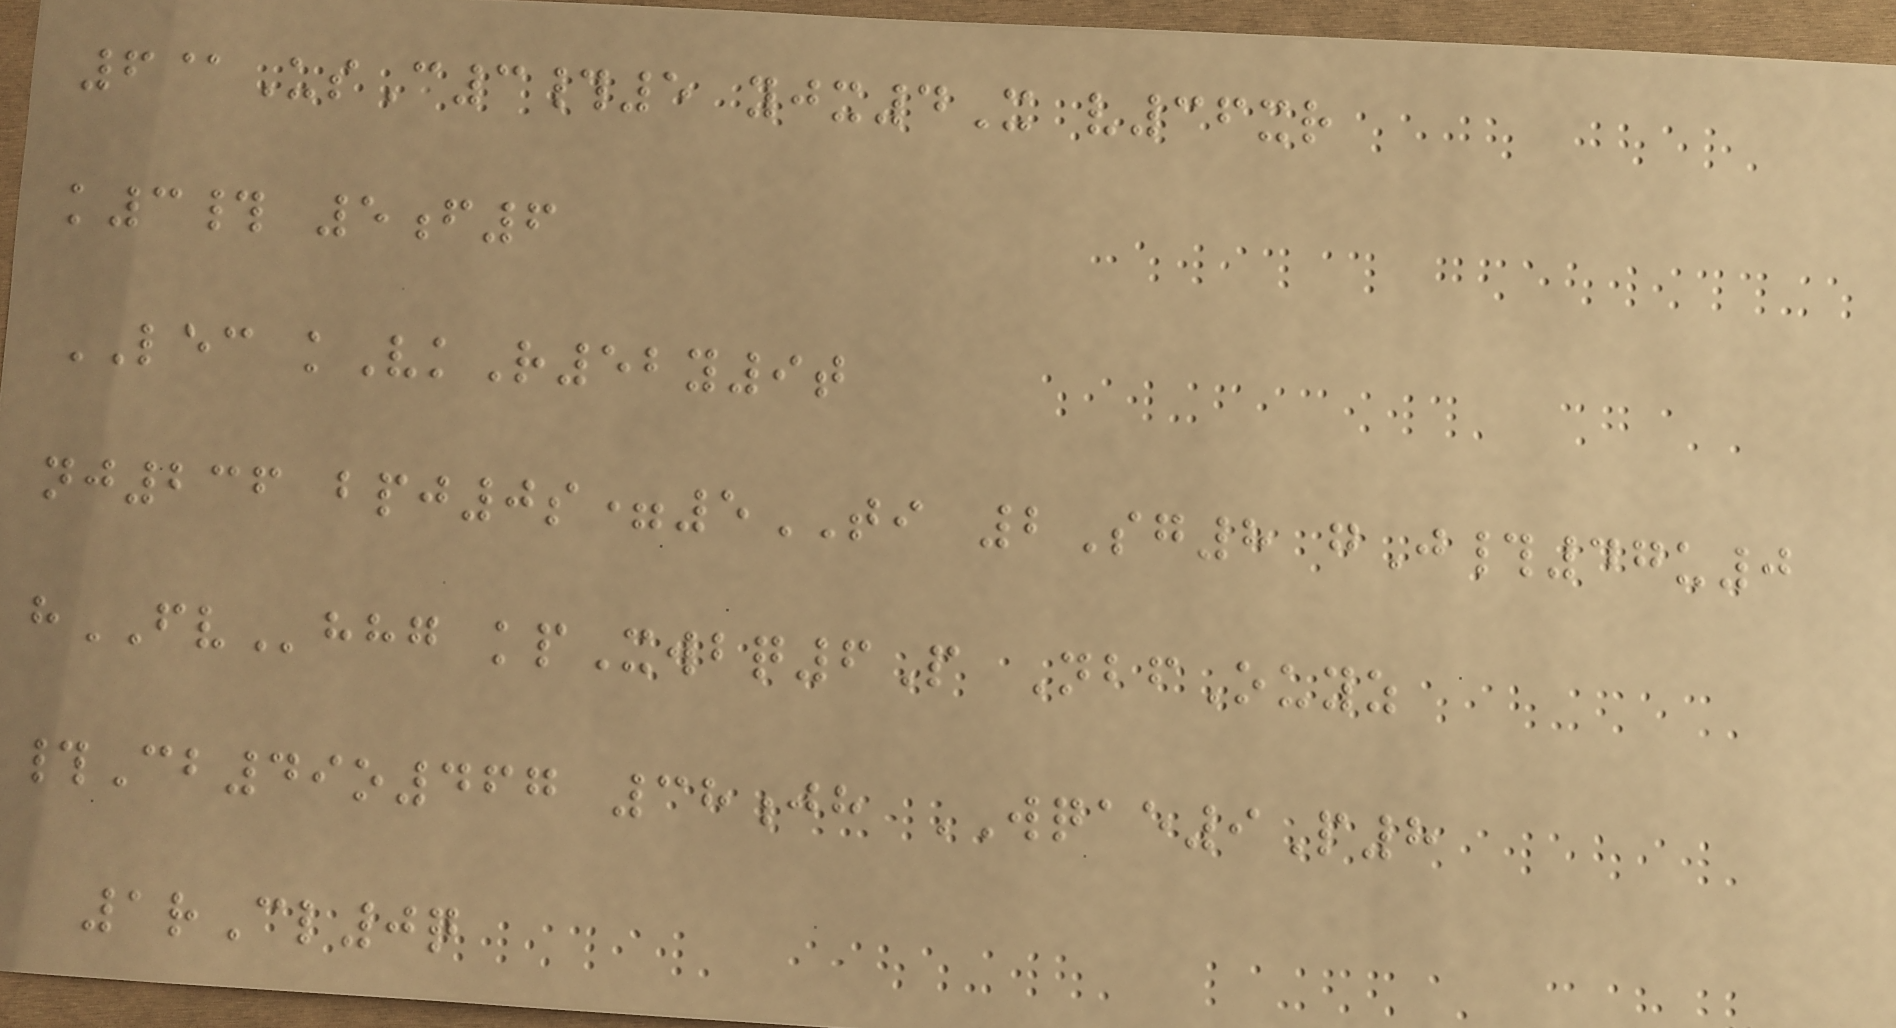6@UsC3#5 yjx4X v36xr
k3# 5f6
LEC kVkR52y9t
nj236 bpj0s=5TI 2Sg8 gJ#47u0
hFVhhg kpXwbq6P NbfOuyz
#Cb49o467 38jh WQAE9P8
1rCl0q
